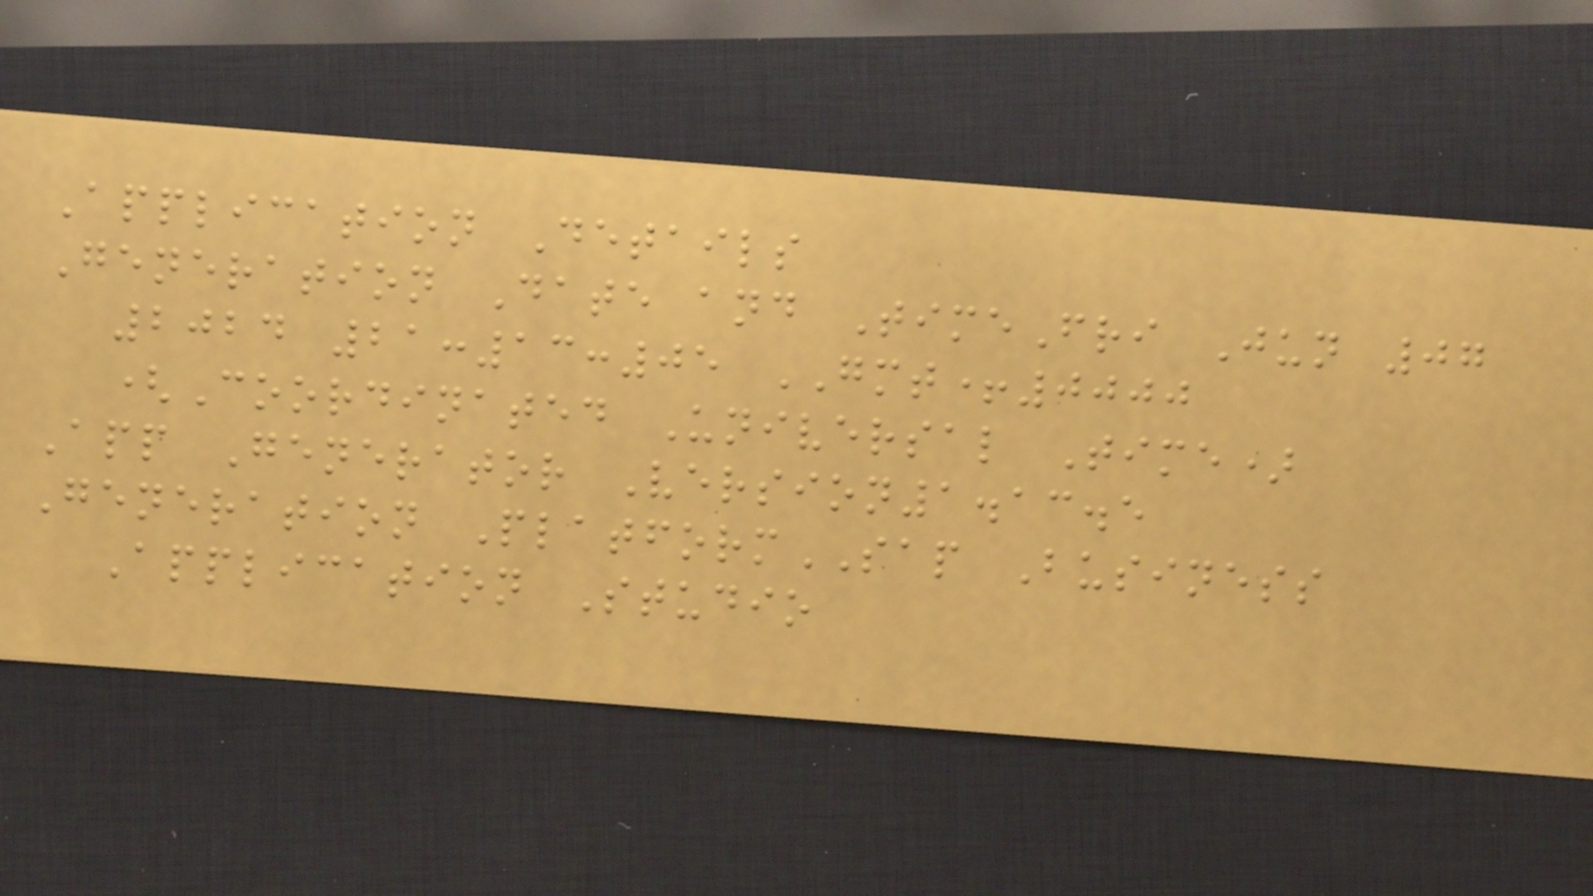Application Details
Generation Date and TimeFri Jun 07
2024 21:13:05 GMT+0000
(Coordinated Universal Time)
App Generator Version1.13.5
Generation PlatformSAP Business
Application Studio
